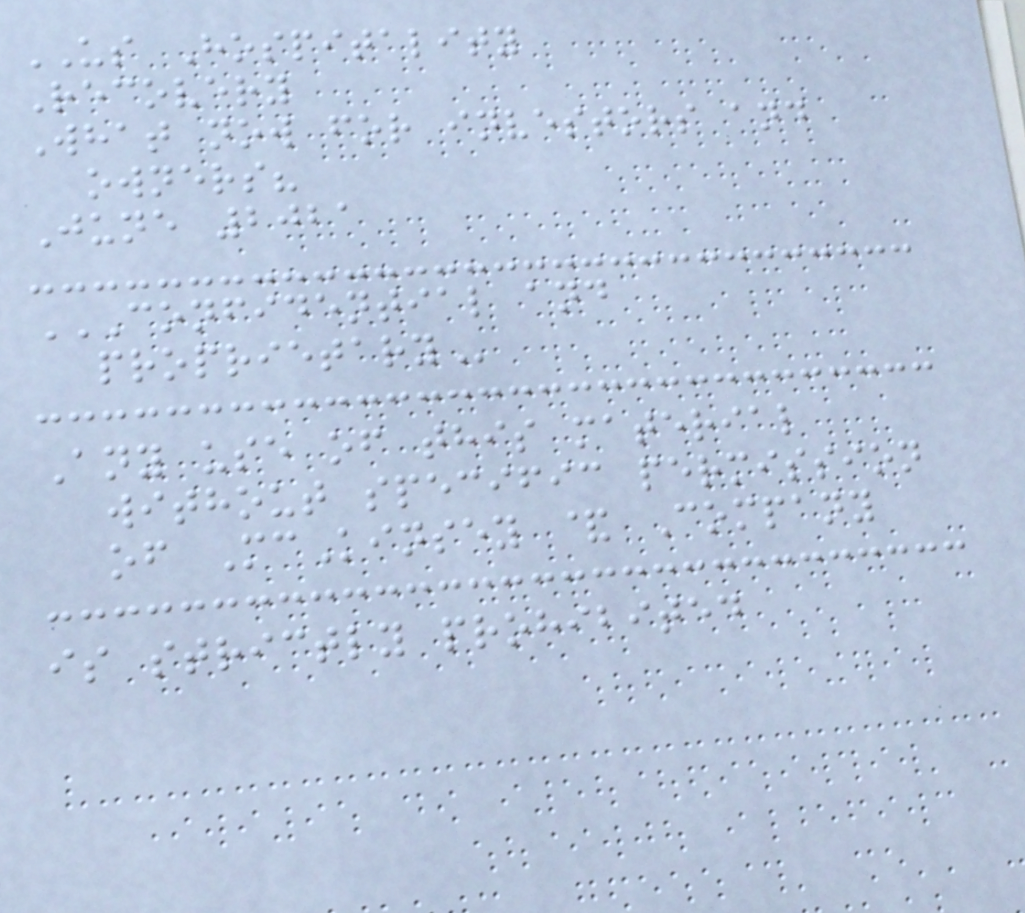US Hospitality
Recovery
What now for investors and
owners?
June 2021
CONFIDENTIAL AND
PROPRIETARY
Any use of this material
without specific permission
of McKinsey & Company
is strictly prohibited
